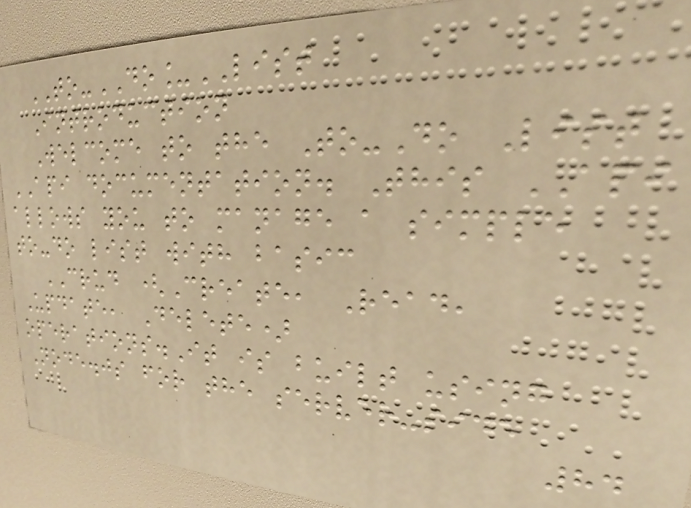TO-DO_LIST
Introduction
Welcome to the To-Do List
API documentation. This API
allows you to manage a simple
to-do list with basic
CRUD (Create, Read,
Update, Delete)
operations.It is built using
Node.js for the server-side
84
